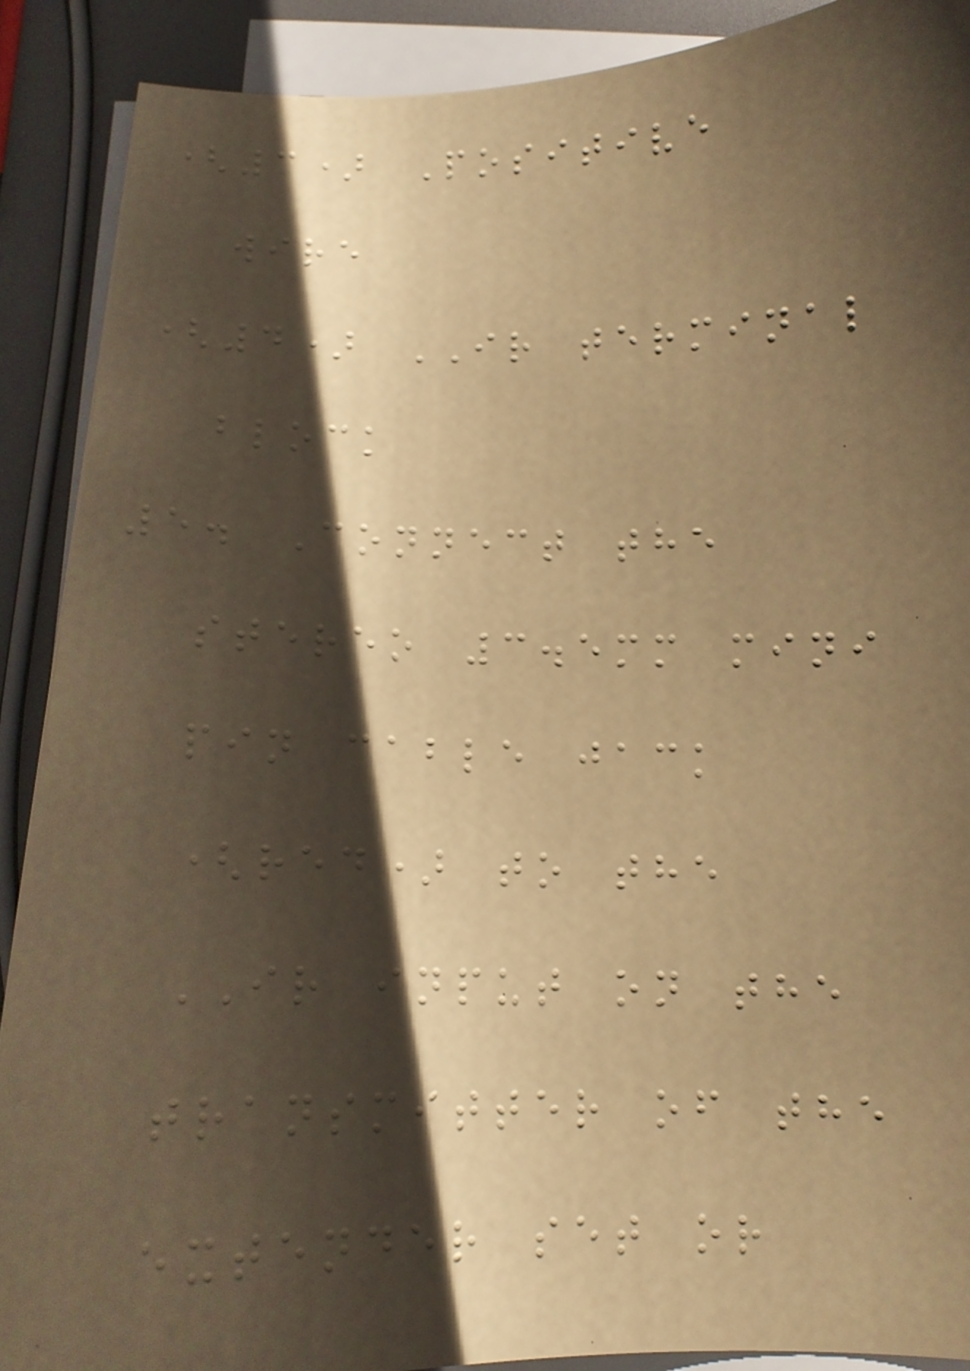(3) Positive
wire
(4) IR terminal
block
5. Connect the
stereo 3.5mm mini
pin cable jack
(red) to the
IR input on the
transmitter of the
extender set or
